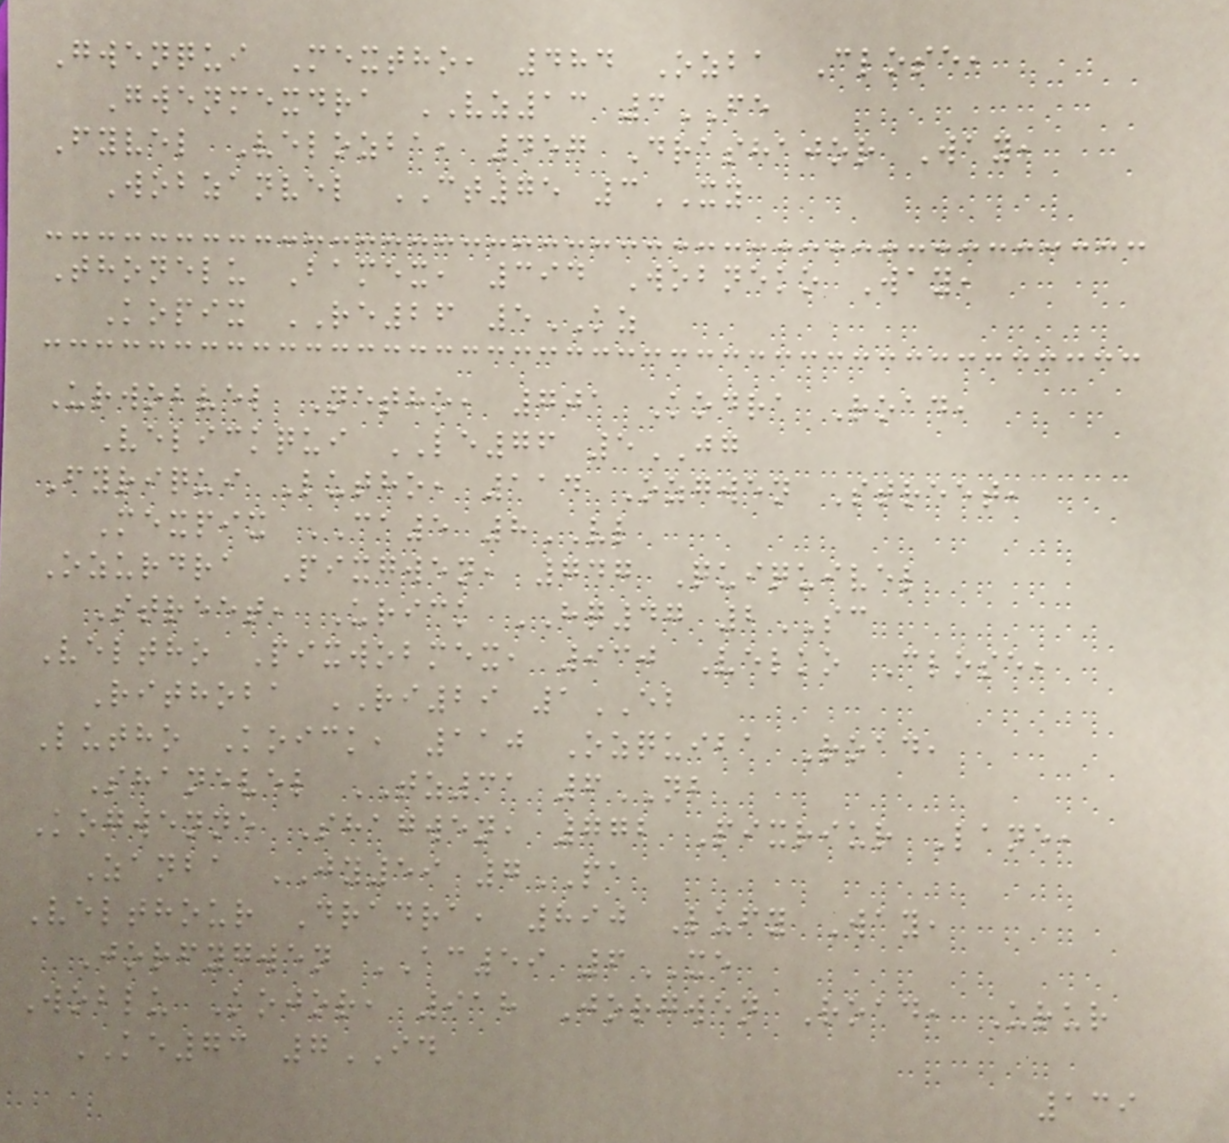Gwenqui Mextho, 484 Ozba Close,
Gwenmexdra VZ13 3FE
Fyvel Velozba, 457 Drashajor Way,
Wobzanvel CT75 3XY
Thonelu Bamex, 394 Wobneko Way,
Kopix RE26 5KZ
Urwobvel Netho, 701 Kodra Road,
Velickqui LE76 5JG
Fyriqui Lutho, 114 Ozgwen Street,
Mexpix CA5 8VL
Ozurdra Pixgwen, 747 Quiquivel
Street, Urick HQ47 2SC
Veltho Pixwobmex, 930 Velko Close,
Rithoba RI29 1EB
Lutho Koick, 110 Ozquiba Road,
Shanevel TZ31 6NB
Kogwenne Shagwen, 772 Pixriur Lane,
Zanba JY59 7PA
Velthour Dradra, 890 Lufy Way,
Jorfygwen AC59 6XE
Woblu Kojor, 918 Jorgwen Road, Urur
KE73 7ID
139
